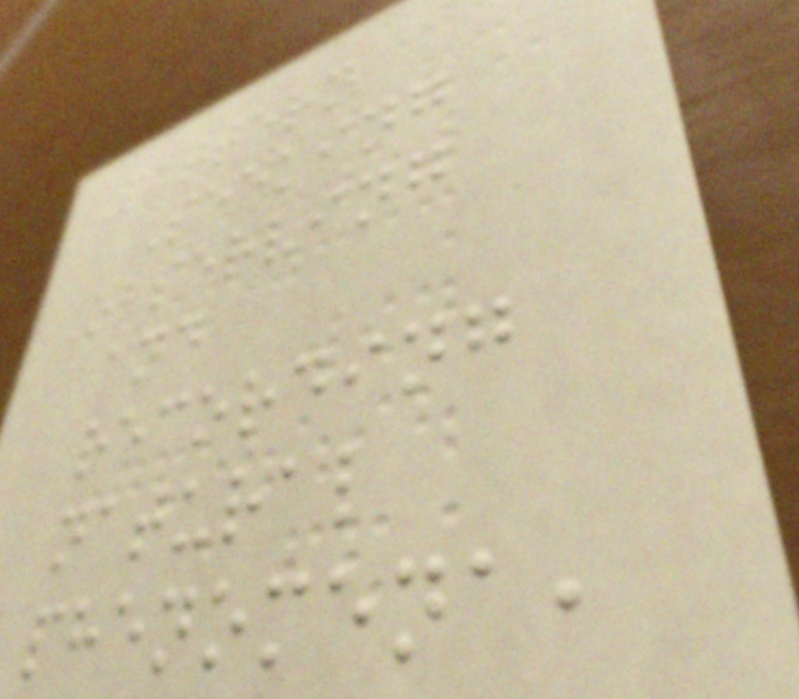Pattern
Seeking
Observing
and
recording
natural
phenomena,
